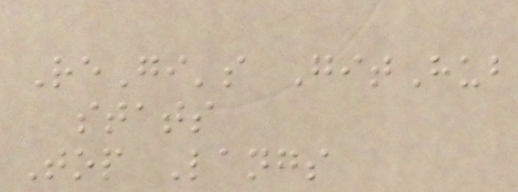ReGi's GitHub
stats
Top Langs
